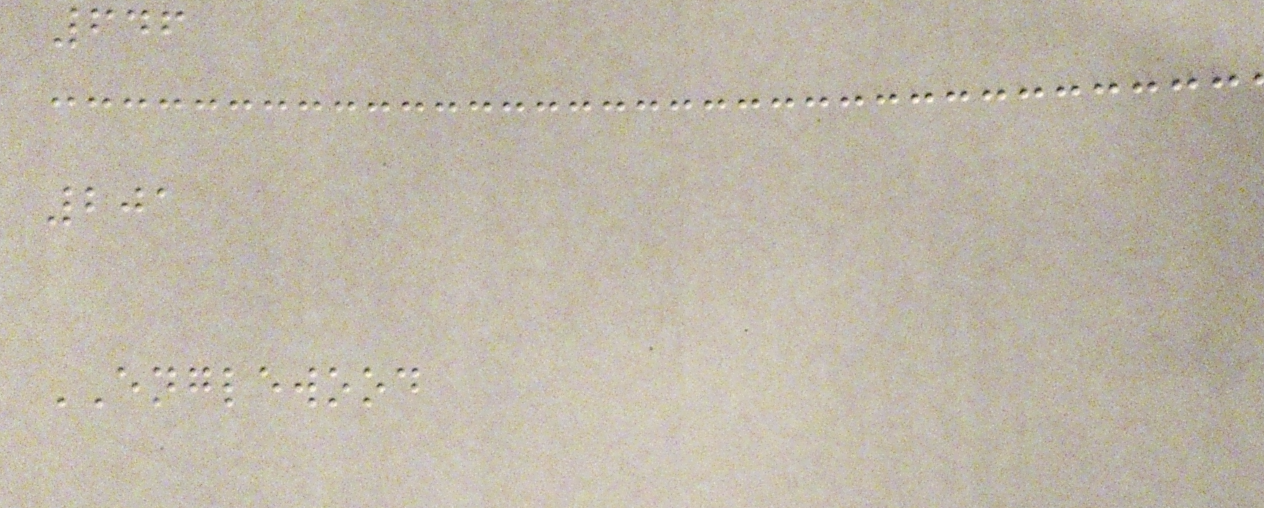646
201
ENGLEWOOD
